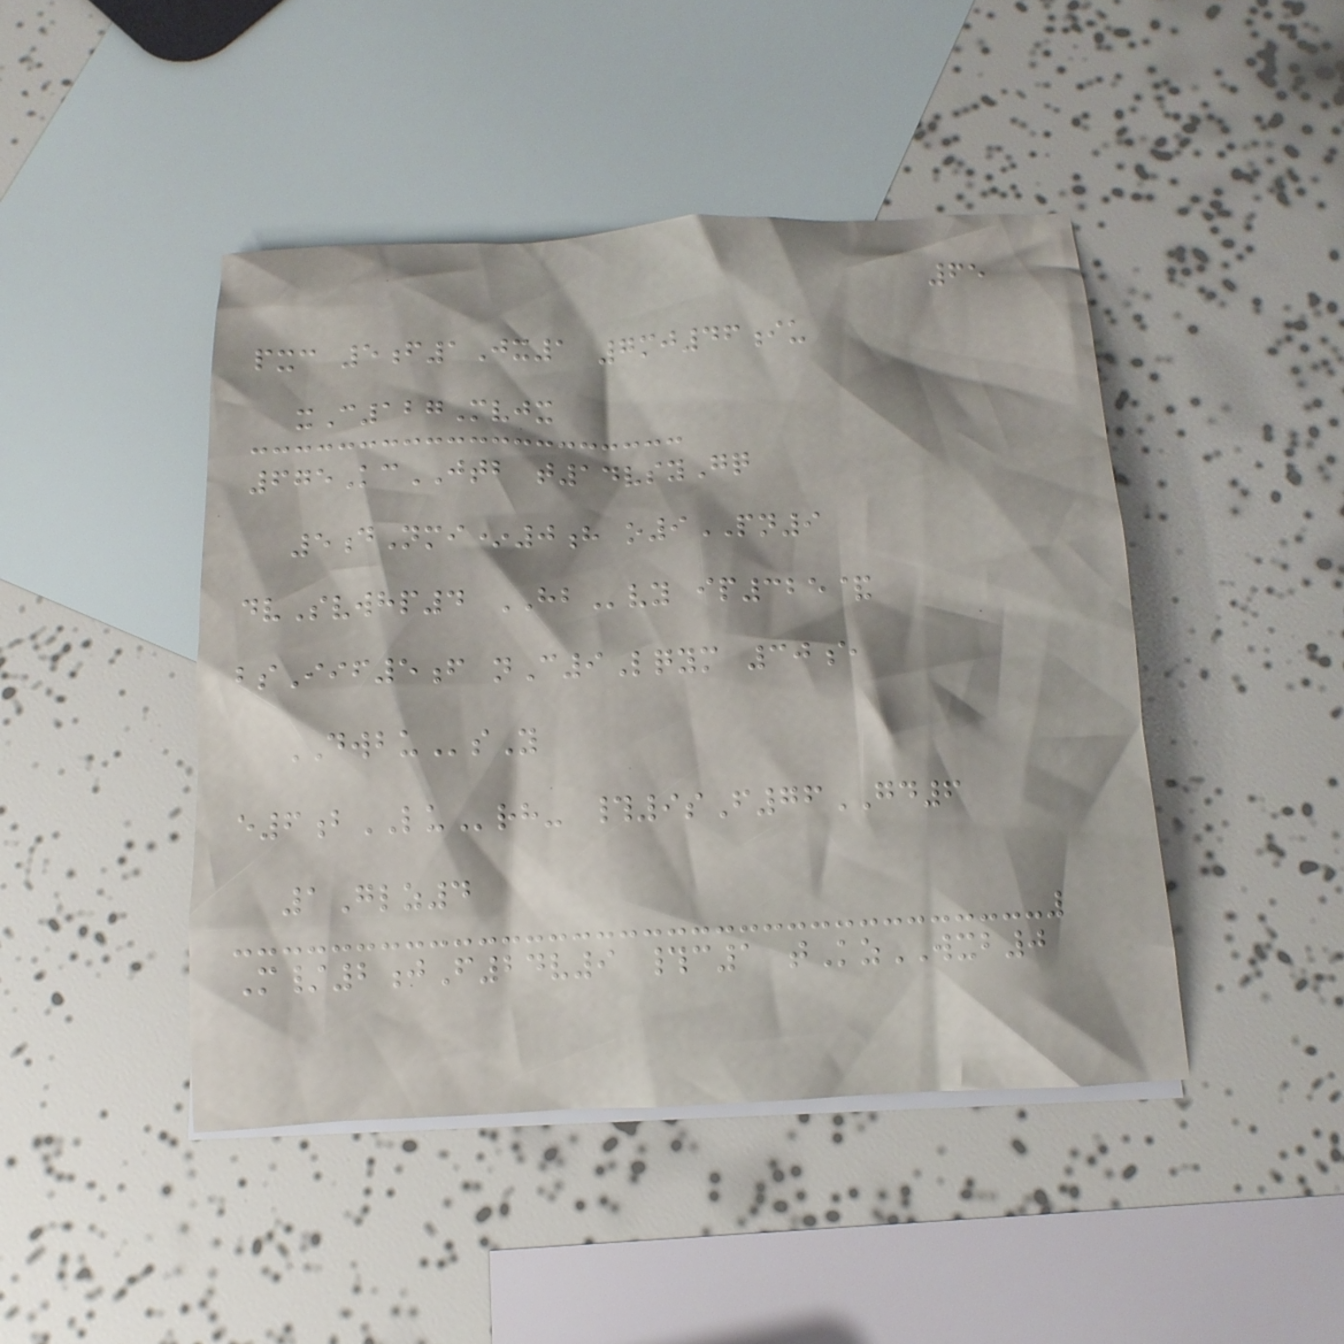65
pxc 5f1Jx1 7mj46iu
xC127Mvjx
675KcJTB t14vsyGq
5dNmi*0h o9PN9
dvSvwhp4 HBvy ip325&
bsIif5f nC9Lqym 30e
DWBUsY
e6bLUrh- #9sF76GD6
1Glz4
M/2jF24v9 #c1 tKzWXB0
